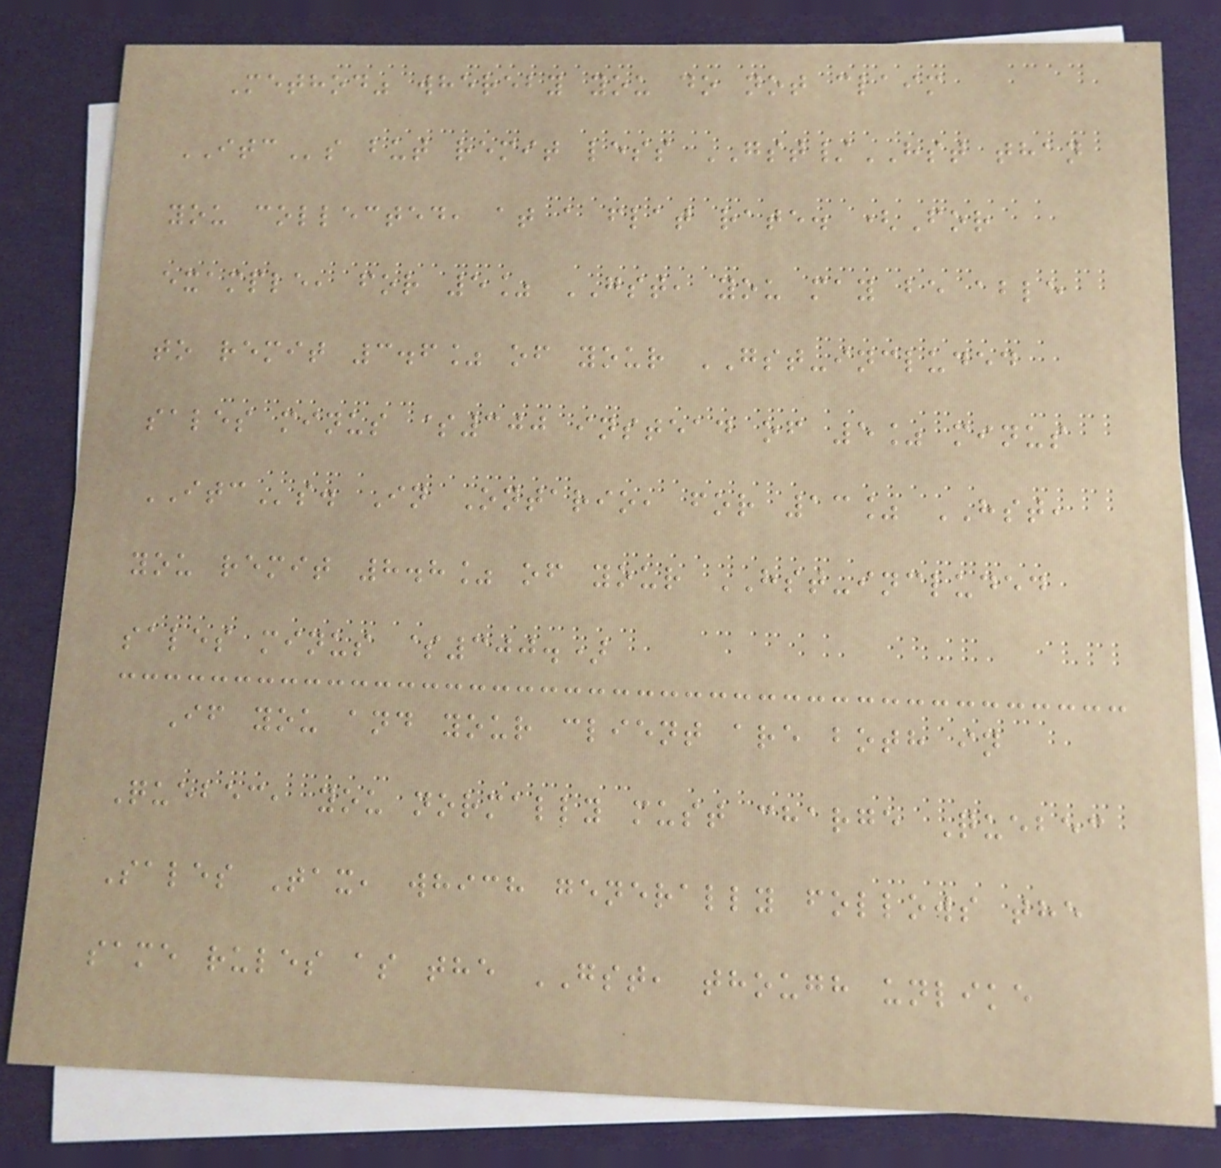Method" whereby you do not claim
ITCs but remit less GST/HST than
you collected, at a flat rate. (For
example, for 5% GST, you may be able
to remit 3.6% of your GST-included
sales minus $300 instead of 5% minus
ITCs. In Ontario, for 13% HST,
you remit 8.8% of your HST-included
sales minus $300.)
If you and your client are both in
Quebec, you normally must charge Quebec
Sales Tax, which generally follows the
same rules as the GST, though unlike
